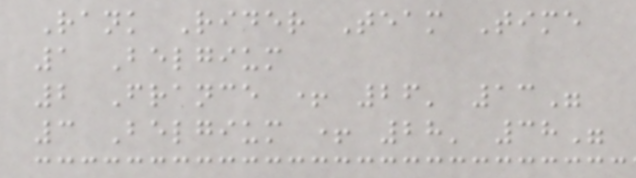Rank Rider Team Time
1 Belgium
2 France + 26' 13"
3 Belgium + 28' 38"
